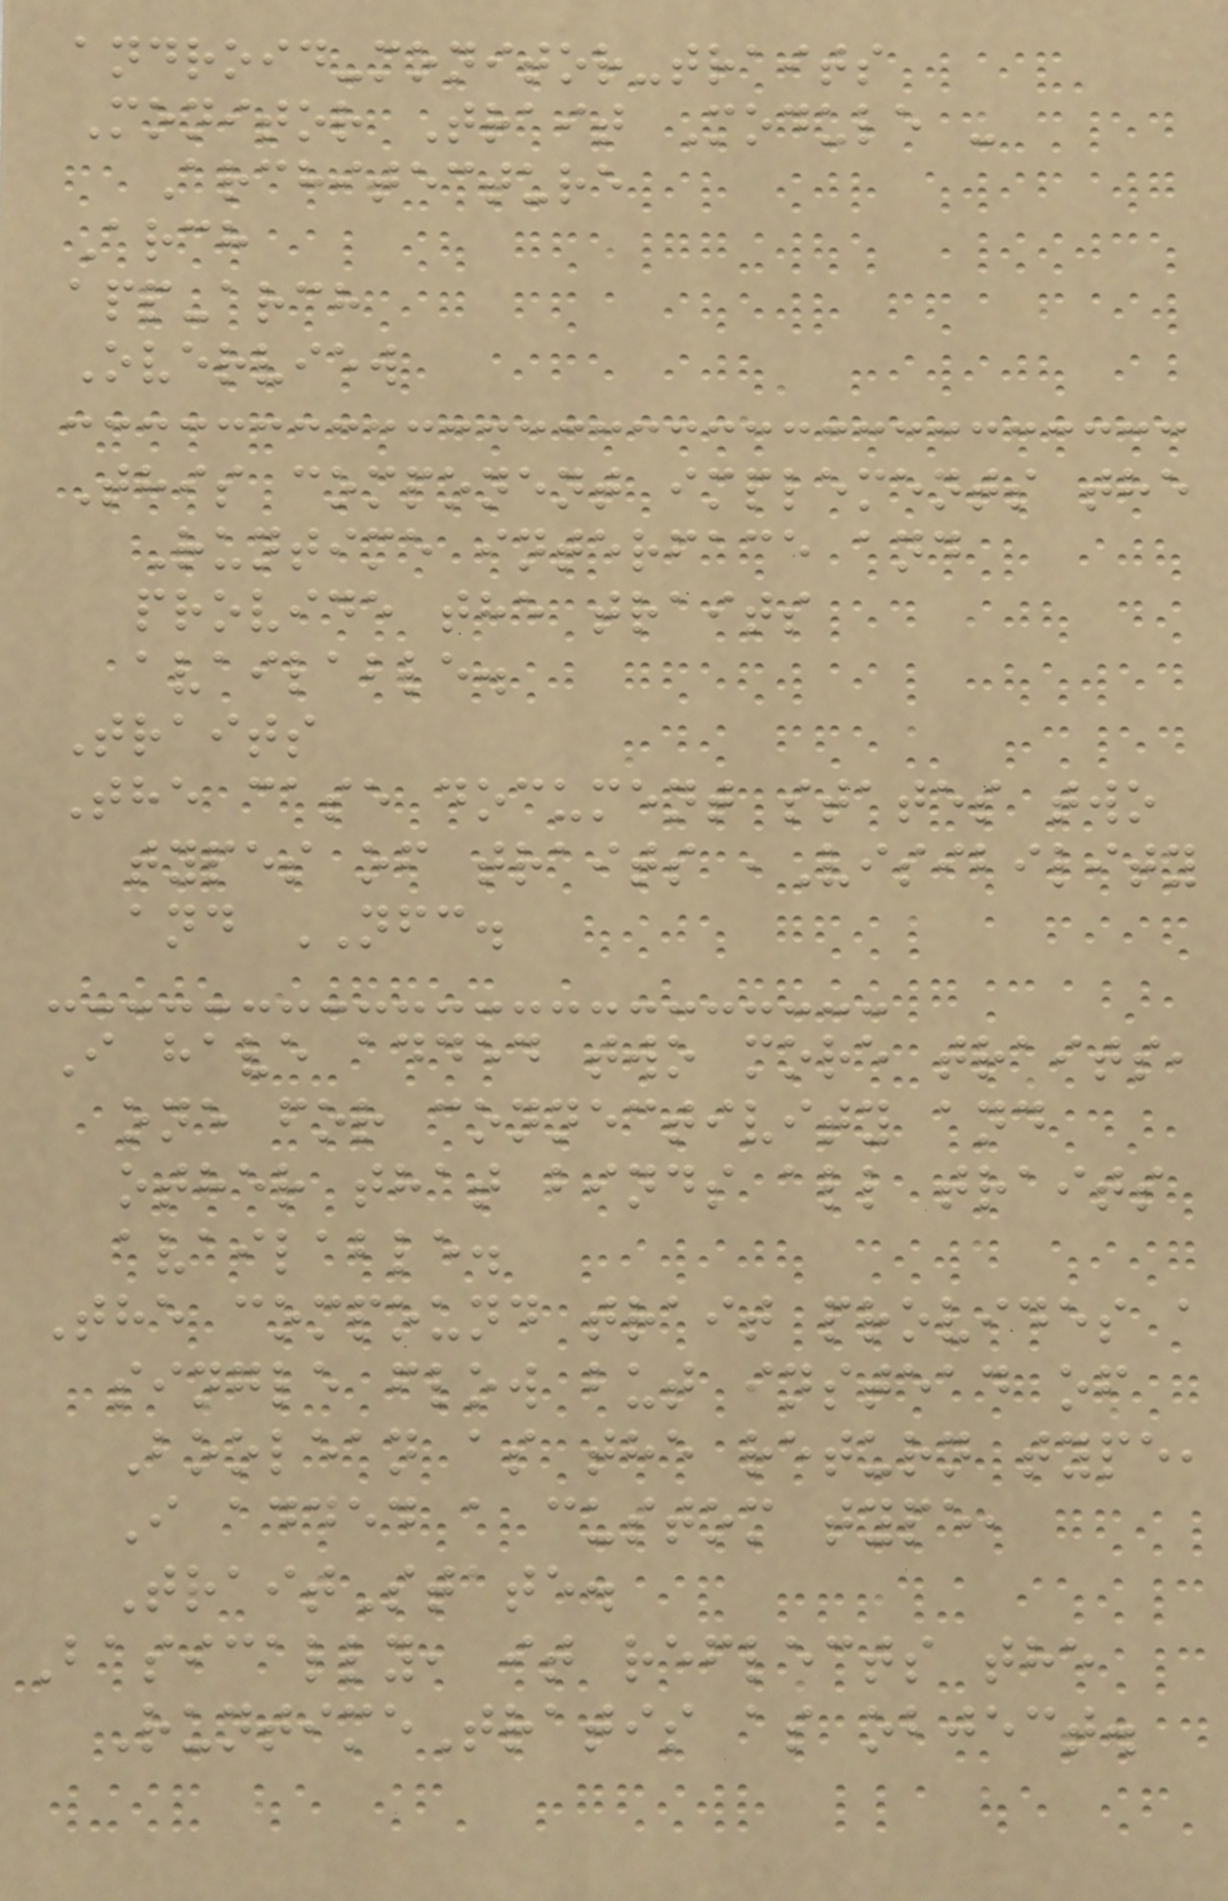android-monitor-traits
Monitor Trait Module -
Architecture
Arch
app-arch
Overview
This component implements the
Runtime interface and
provide the traits
available.
Traits
The case document states two
types of traits ,Visibility
and NFC.
I have added two more traits,
one for connectivity and
other that binds all traits
available.
The compound trait provides a
single flow but instead of
Boolean as the return type,
I added a custom type,
TraitState.
Basically, it reflects the
RuntimeTratis as object.
